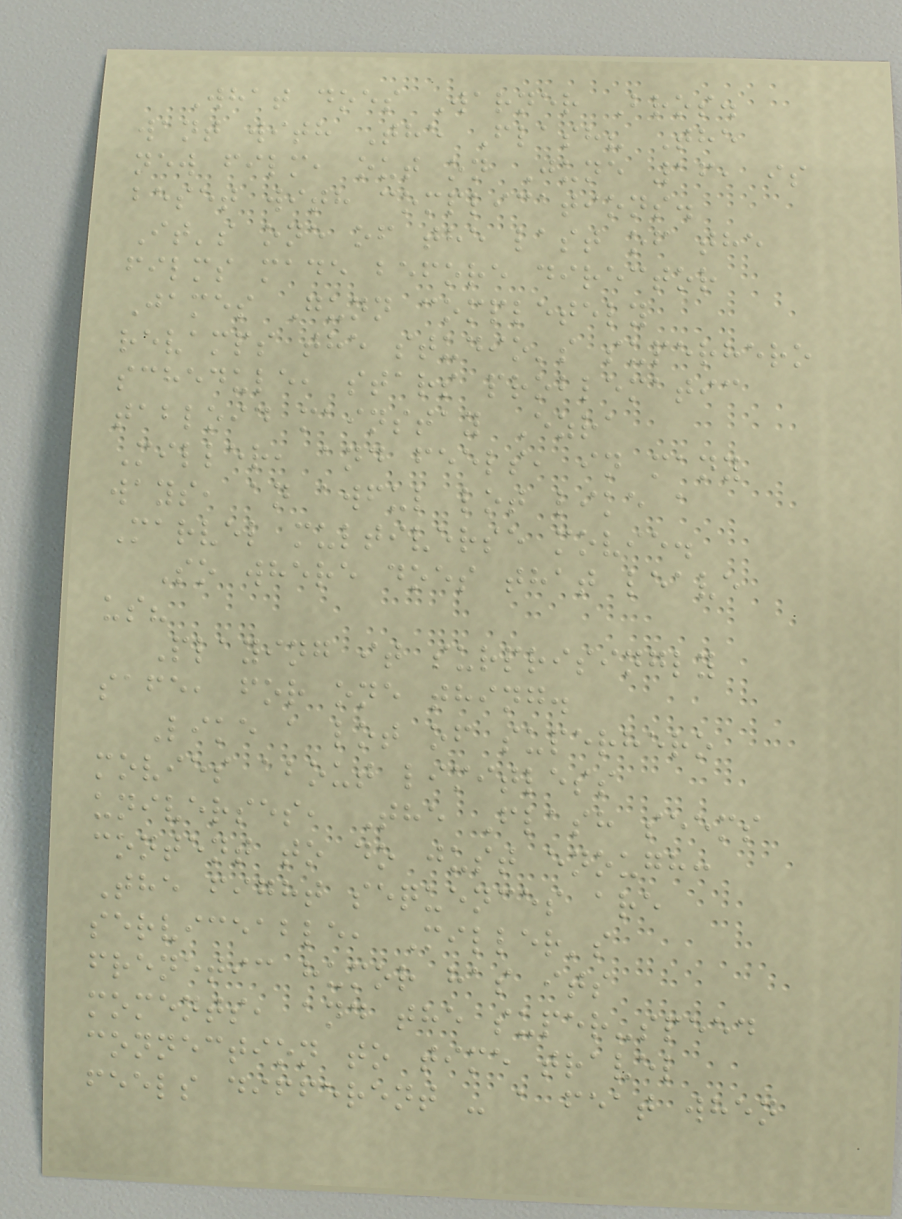What does Warner Bros.
want with The Flash? The
new film, out on June 16, is
beset with complications.
It's one of the last of the
films made before director
James Gunn completely
revamps the studio's superhero
schedule, stars problematic
tabloid mainstay Ezra
Miller, and feels, in many
ways, an awful lot like a
Marvel multiverse movie.
So where does that leave
us?
Playing it surprisingly
safe, for one thing.
Like a lot of superhero
movies about limitless
universes, The Flash seems
content to do just enough:
The fight sequences are
serviceable, Miller's
frenetic humor has its
moments, and the super-speed
connection to time travel
feels different - a feat when
